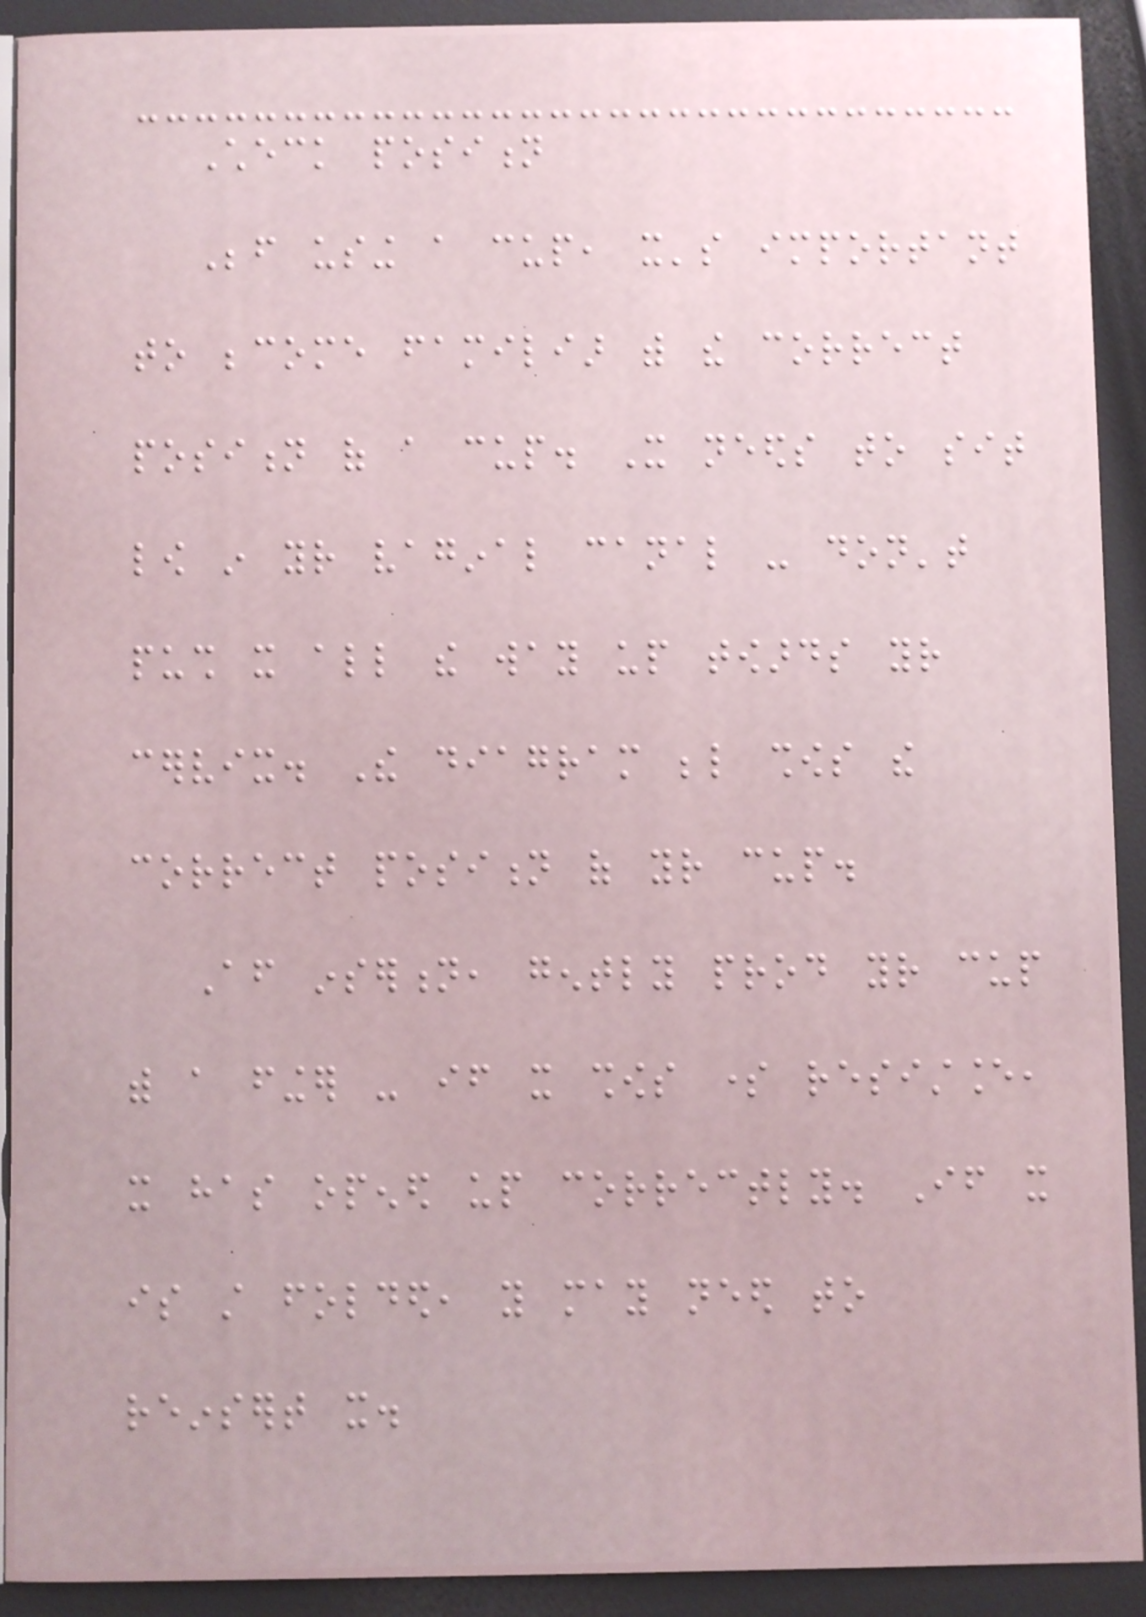Check position
Before using a cup, it's important
to become familiar with the correct
position of a cup. It needs to sit
low in your vaginal canal - don't
push it all the way up towards your
cervix. The diagram below shows the
correct position of your cup.
After insertion, gently prod your cup
with a finger - if it shows some resistance,
it has opened up correctly. If it
is still folded, you may need to
reinsert it.
